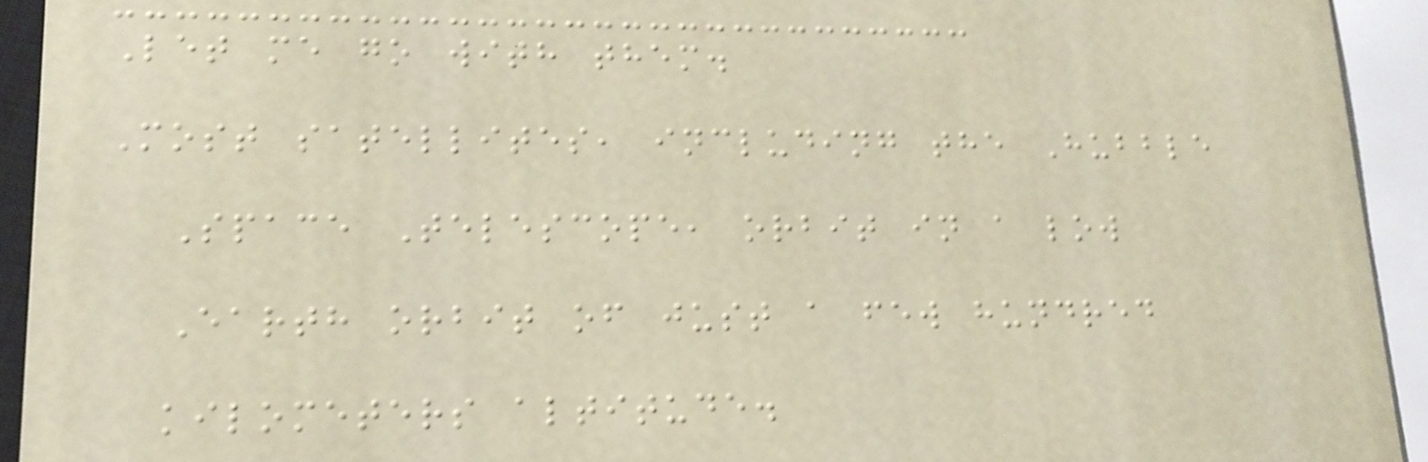Let me go with them.
Most satellites, including the Hubble
Space Telescope, orbit in a low
Earth orbit of just a few hundred
kilometers altitude.
